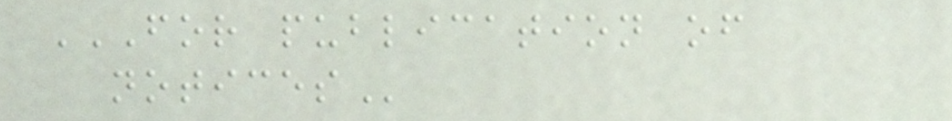FOR PUBLICATION OF
NOTICES
